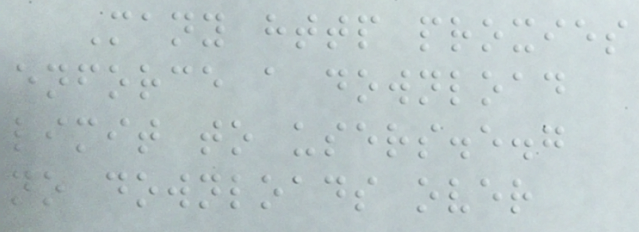Many http proxies
enforce a download
limit to users.e.g
no downloads over
